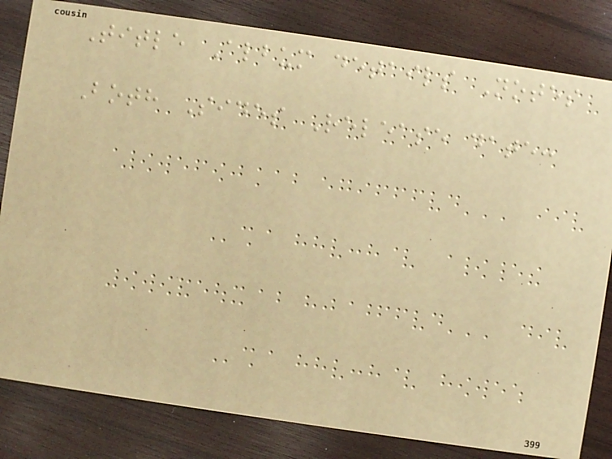Title Album details Notes
Both Sides Release date:
